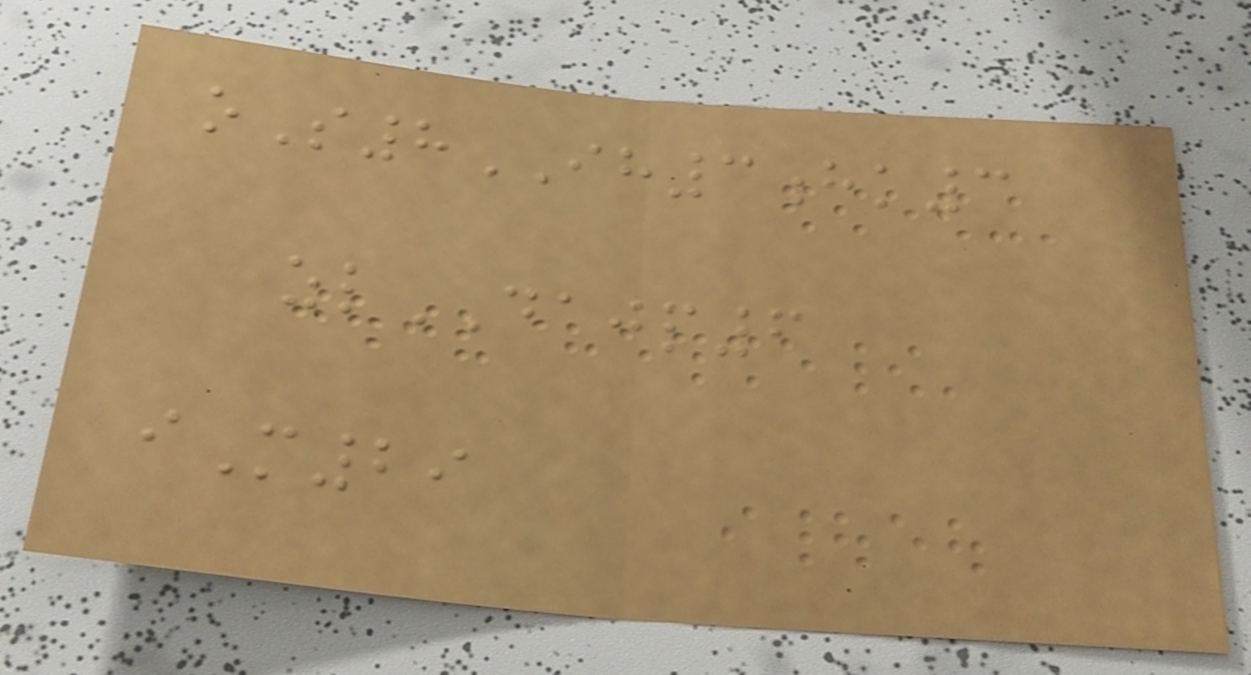oS8IH3hk3
zlDAJP6
iM29
